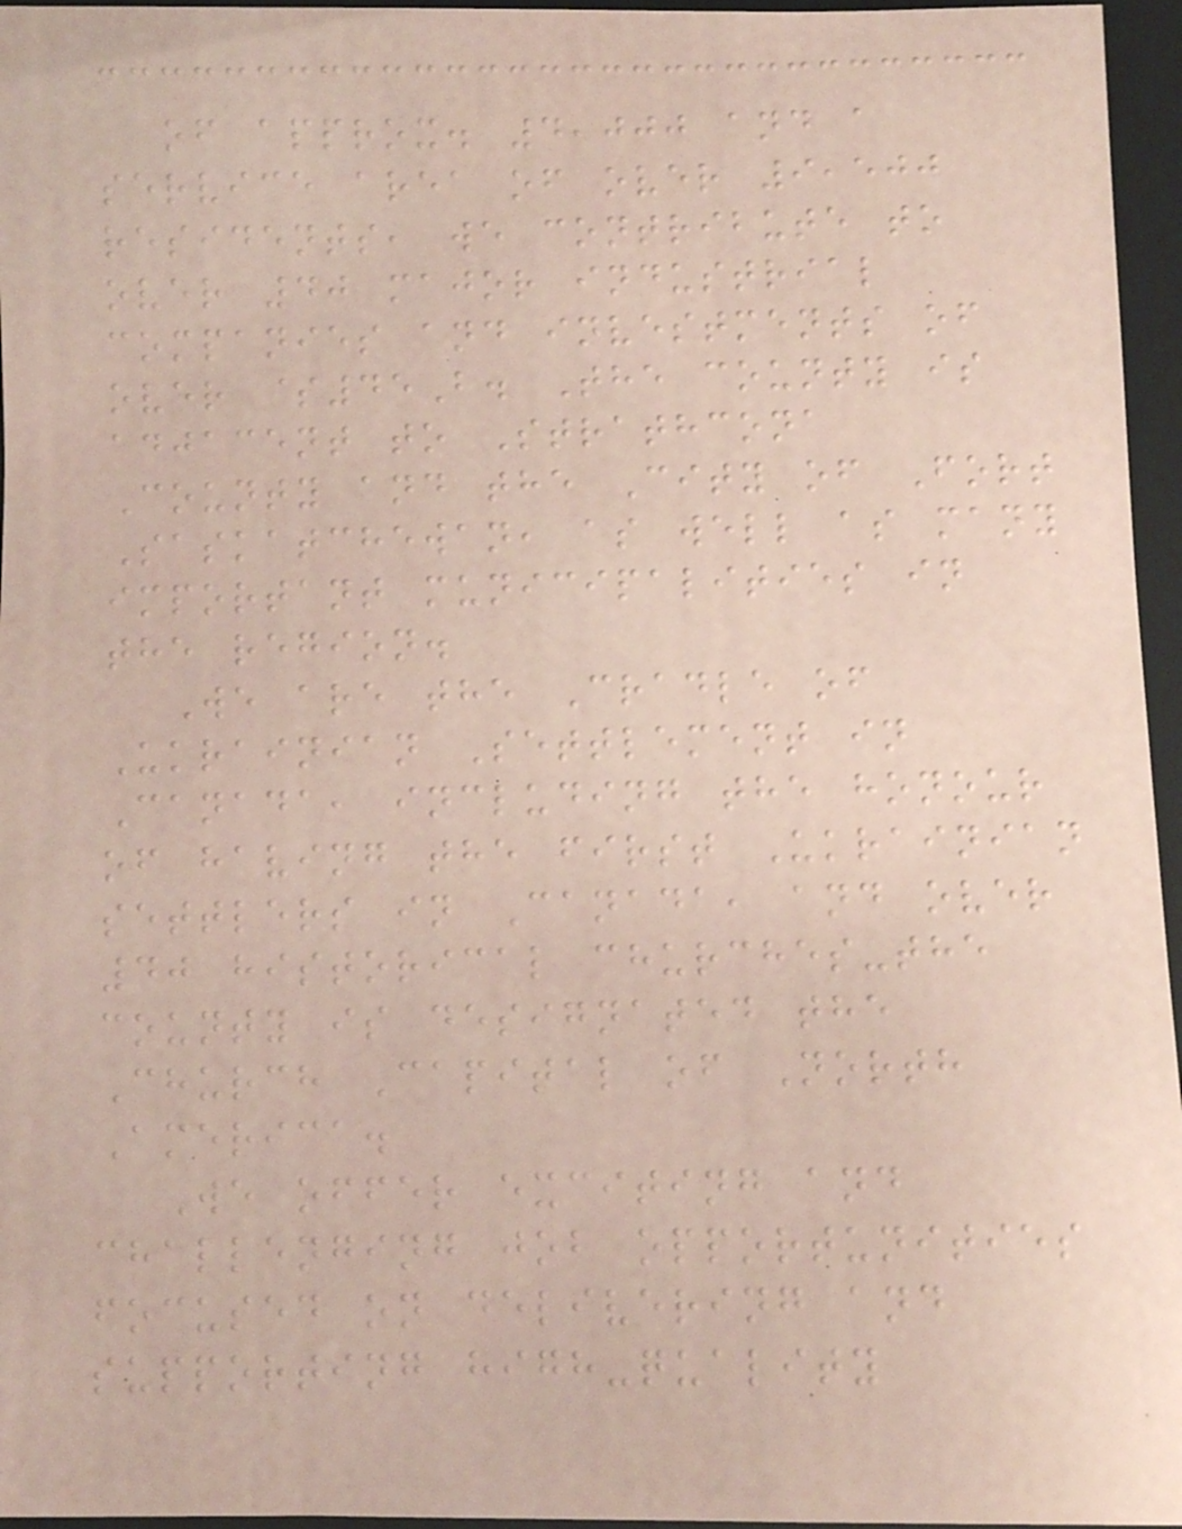of approx. 4,000 and a
service area of over 9,500
residents, we contribute to
over 40 major industrial
companies and investments of
over $45B. The county is
adjacent to Strathcona
County and the City of Fort
Saskatchewan, as well as many
important municipalities in
the region.
We are the Cradle of
Ukrainian Settlement in
Canada, including the honour
of having the first Ukrainian
settlers in Canada, and over
40 historical churches-the
county is designated the
Church Capital of North
America.
We offer exciting and
challenging job opportunities
focused on delivering and
supporting high-quality
